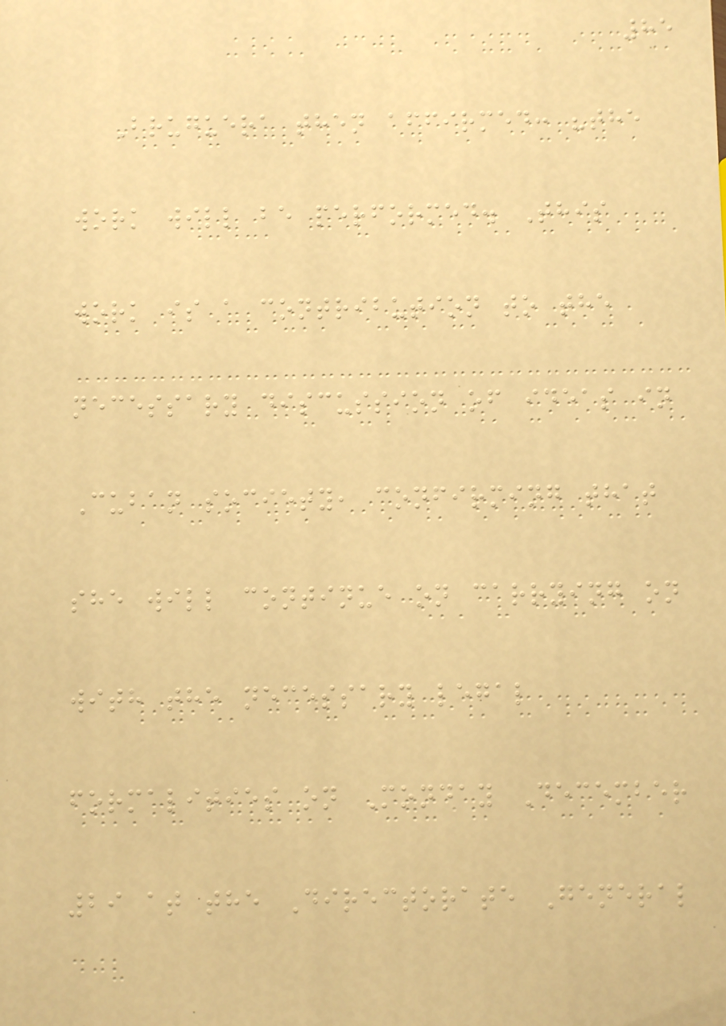85
Bruguera then affirmed: "the
work will be performed. This
work is a contribution to the
necessary discussion of ideas in
Cuban society, confirming that
she will continue on carrying on
with the necessary legal
formalities on Monday December
29 at the Directorate General
